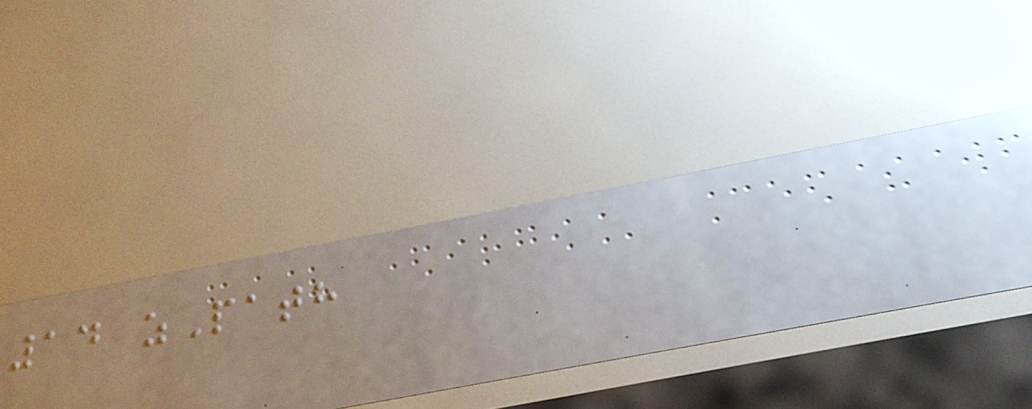14 zPath
